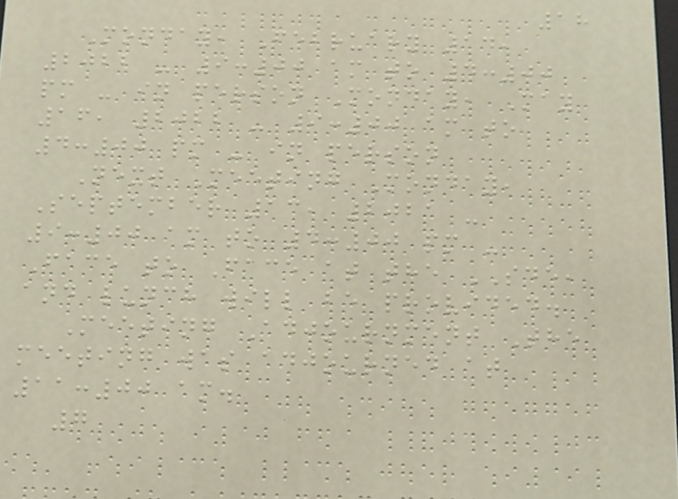18
Monday, February 14,
2022 - 9:00 am to 4:00
pm - in person Monday, May
16, 2022 - 9:00 am to
4:00 pm - in person
Next Meeting Monday,
September 13, 2021 -
9:00 am to 4:00 pm -
Face to Face at the SDE,
and lunch will be provided.
Meeting Adjournment The
meeting was adjourned at
11:00 am.
7
